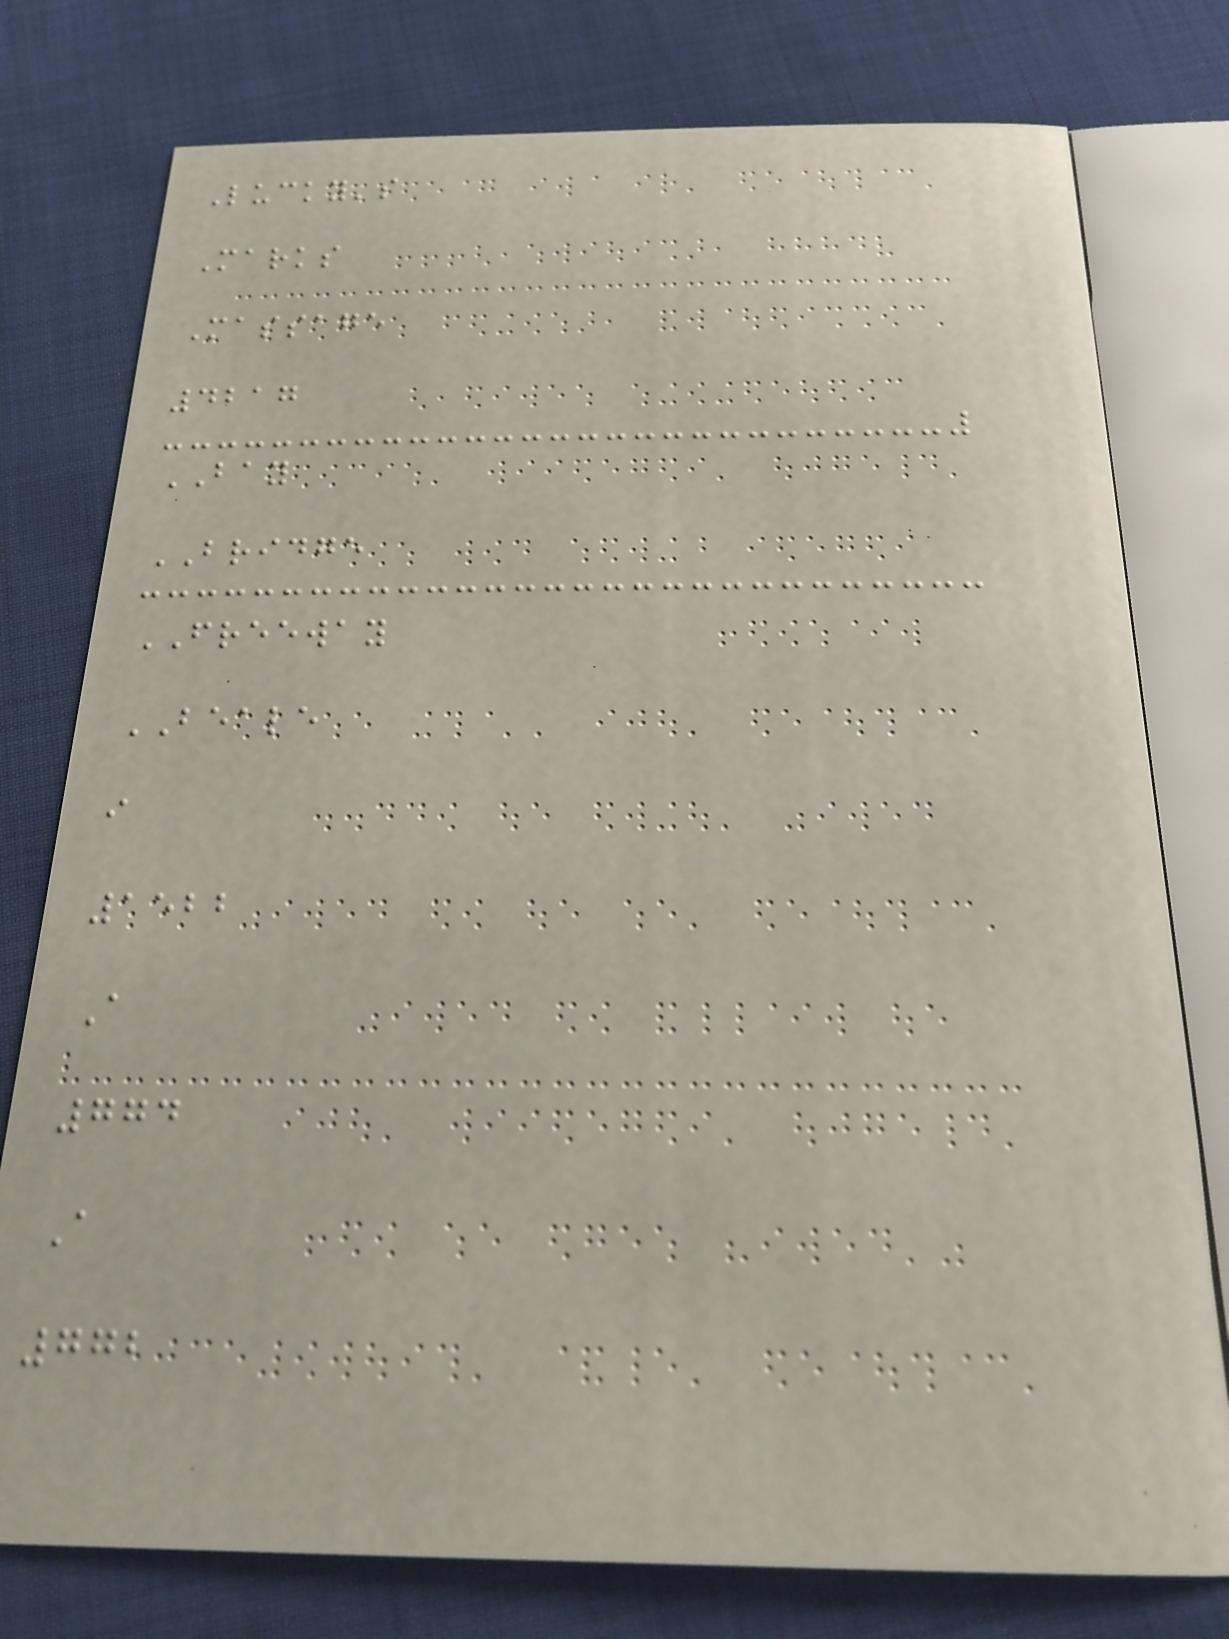Lucky's
Marks
Massage
4217
BAY
BRIDGE
FREEWAY
BEALE
i
1522
A
774
A
772
